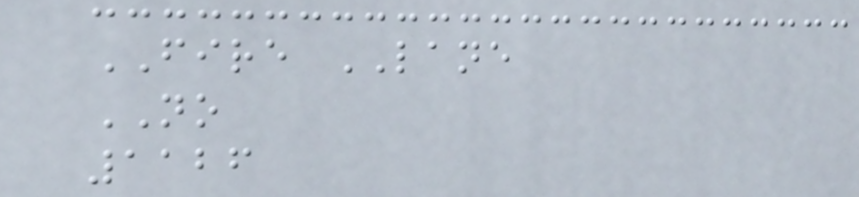FIRE LANE
NO
1126
